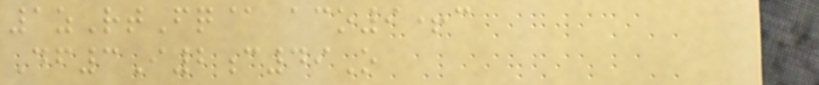1zRtFq@ aco9+c
Df3I2c49O
